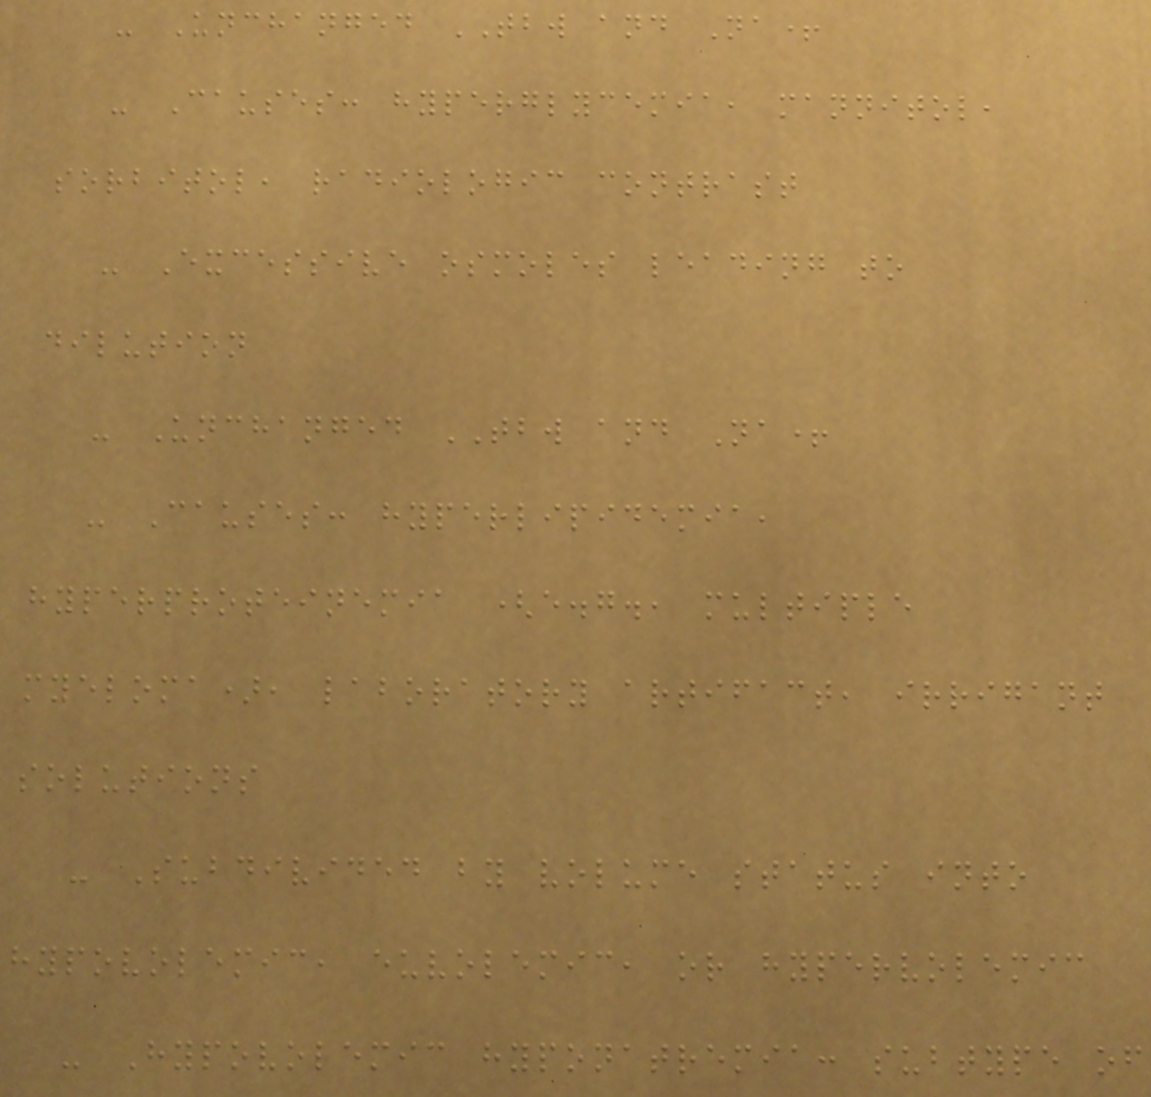- Unchanged TBW and Na+
- Causes: hyperglycemia, mannitol,
sorbitol, radiologic contrast
- Excessive osmoles leading to
dilution
- Unchanged TBW and Na+
- Causes: hyperlipidemia,
hyperproteinemia (e.g., multiple
myeloma), laboratory artifact, irrigant
solutions
- Subdivided by volume status into
hypovolemic, euvolemic, or hypervolemic
- Hypovolemic hyponatremia: subtype of
